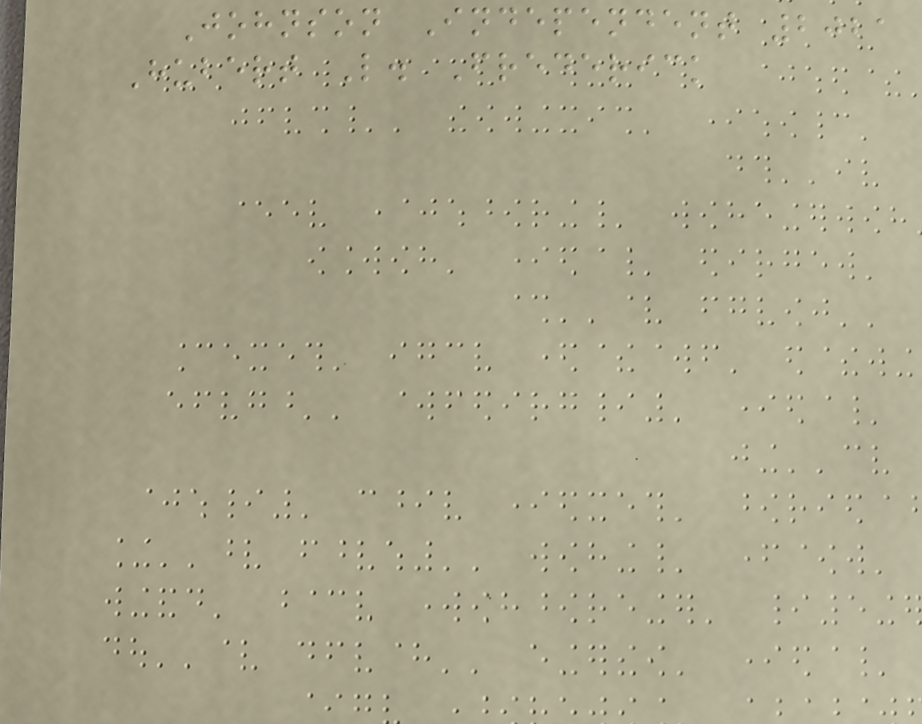Johnson Independent 2021
Hubert L. Frederick
